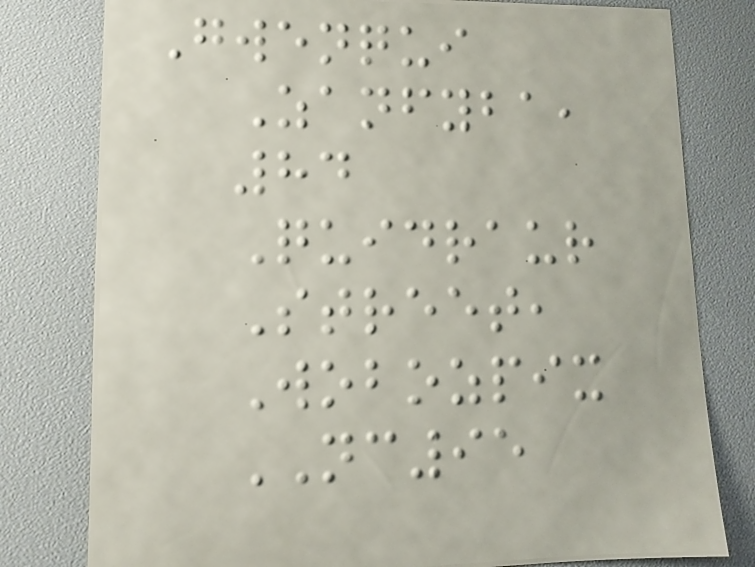Gwenqui
Zanfyba,
84
Quidraur
Street,
Wobozpix
NC95
